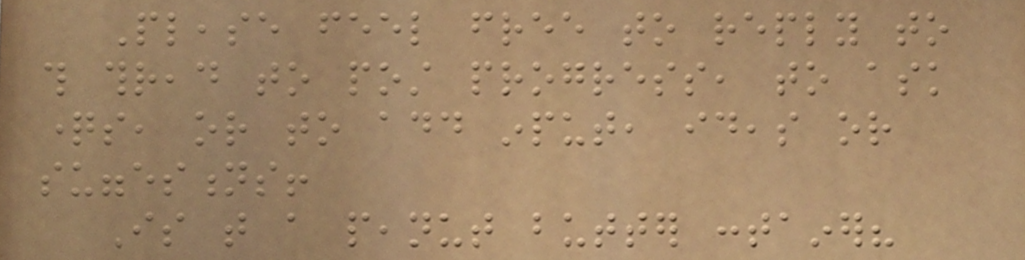Please feel free to reply to
this thread to post progress, to ask
questions, or to add input, ideas or
suggestions!
Is that a peanut butter container?
